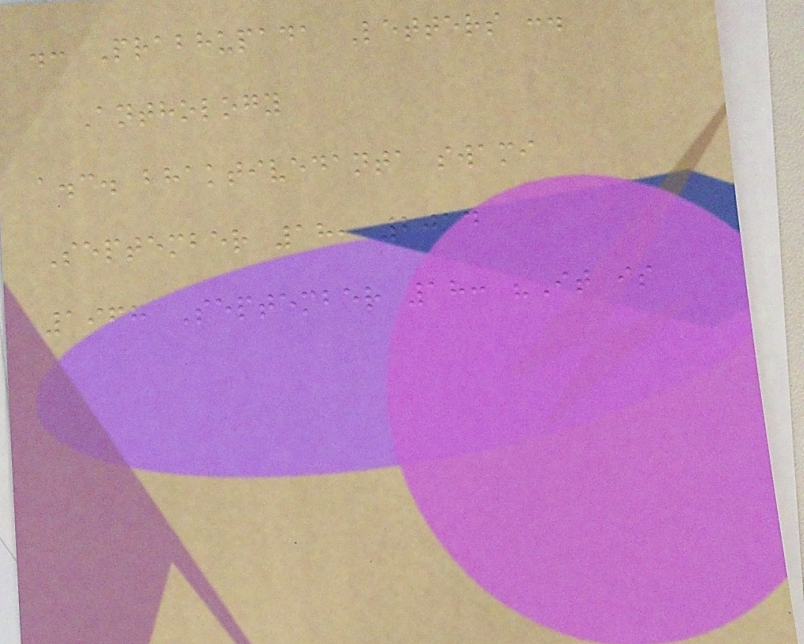.: Prabhupada Letters :.
Anthology
a.c. bhaktivedanta swami
September 18, 2014
1968 September 18: "It is
